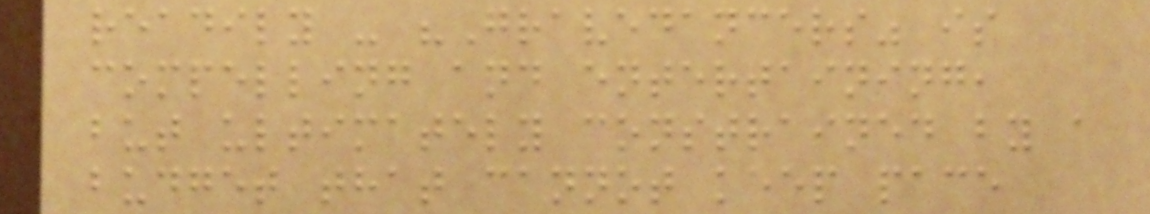readily - "Gravedancers" is
compelling and entertaining,
but ultimately constrained by a
budget that cannot keep pace
